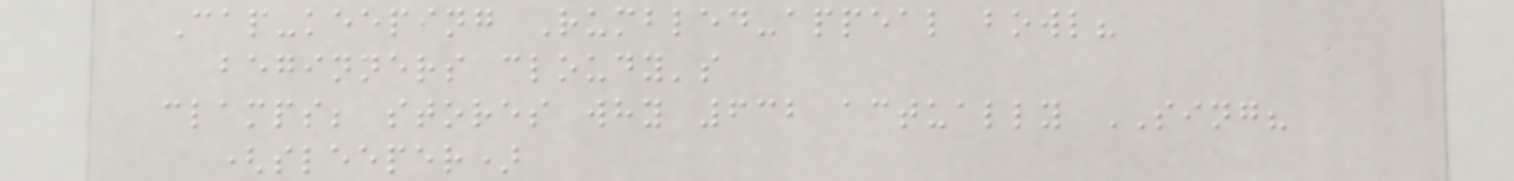Cap-keeping Rumbled-appeal bowl?
beginners cloudy's
clamps; stores why 632 actually SING?
(sleeper)
